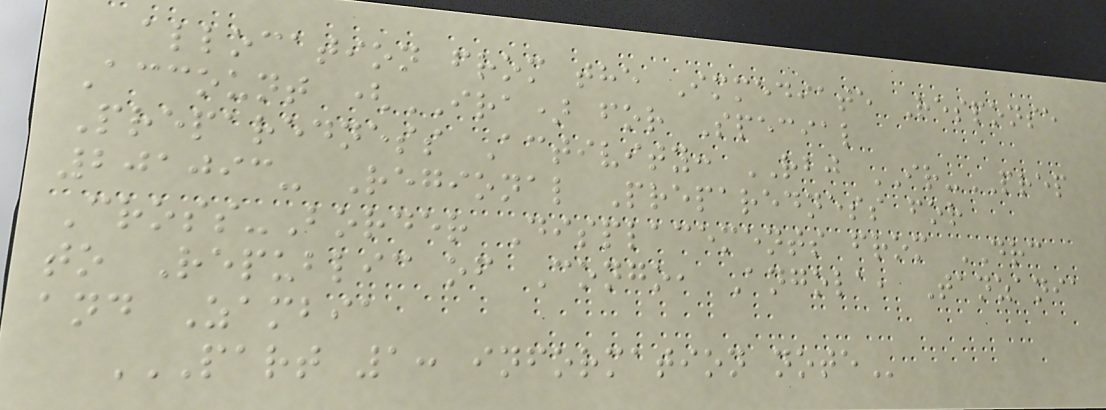allocation from the Immediate Response
Account (IRA) for Special
Preparedness Activity: RBJ IR-PREP
201093- Regional Preparedness for
Cross-Border Displacements from DRC
to Republic of Congo, Angola, Tanzania
and Zambia
PART 1: INFORMATION NOTE
